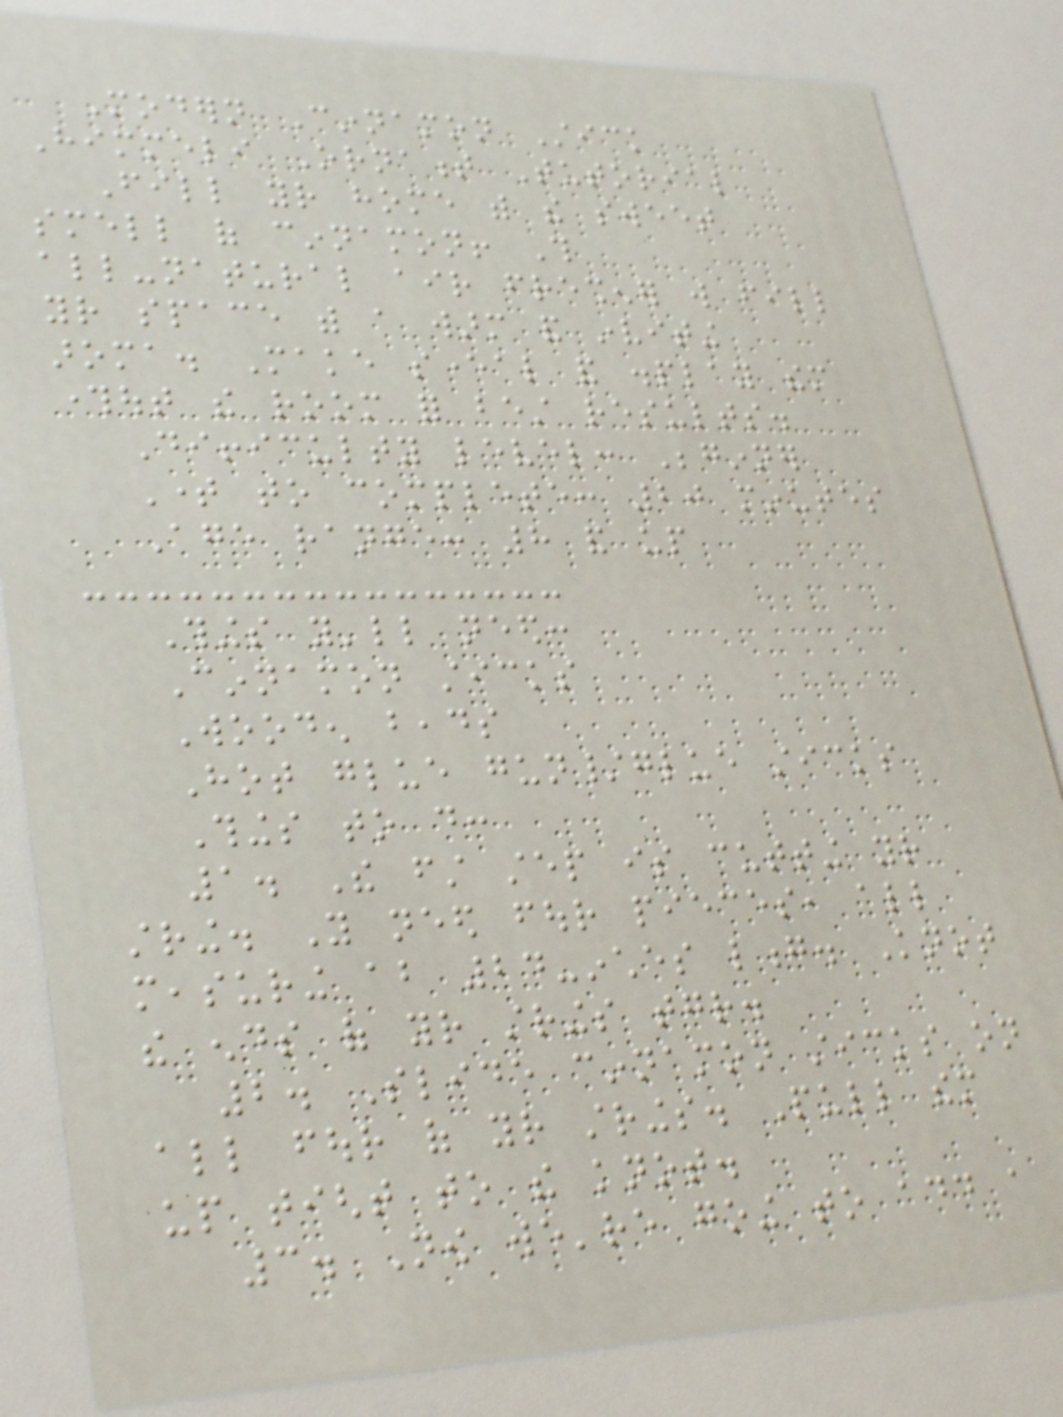Modern Cinnamon Stick
Himmeli Ornament Tutorial
Fill your home with the sweet
smell of cinnamon! This
all-natural air freshener will fill
your space with a warm and inviting
aroma. Make several and display them
throughout the room for best results.
Difficulty level: Beginner
Time to complete: 20 minutes
Age range: 8 and up
Things you'll need:
Cinnamon sticks
Wooden beads
Hot glue gun/glue sticks
Things to do:
1. The first step is cutting your
string. You need four pieces, all
measuring about 24-inches long. Knot
the ends of your strings together.
2. Slide cinnamon sticks on
all four of your strings. Pull them
up tight to the knot.
3. Now we're going to add a
